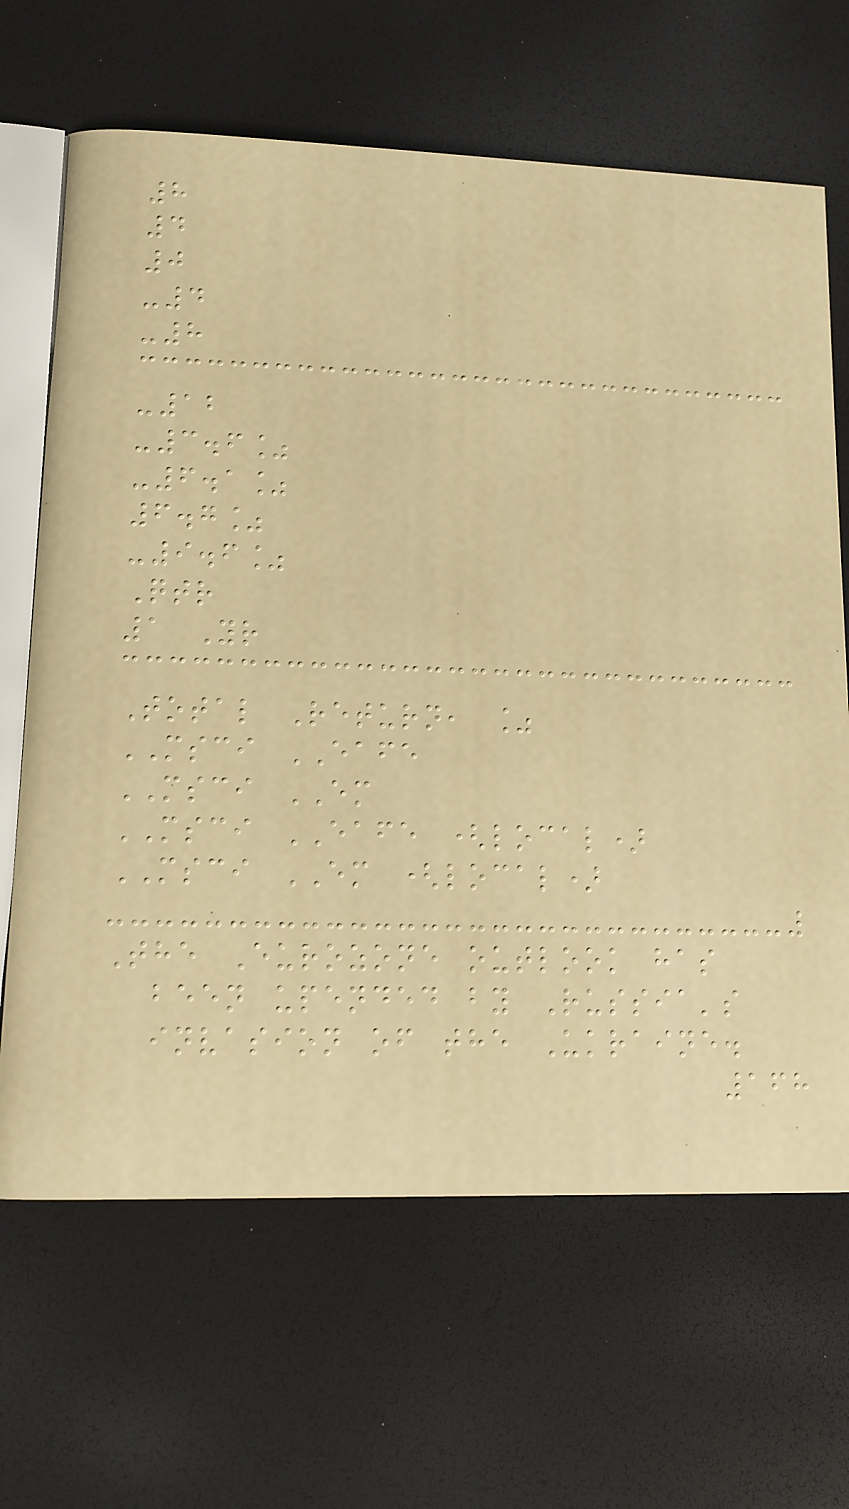8
4
0
-4
-8
-12
-3.6%
-6.1%
6.7%
-9.6%
Qtr
1 Yr
Total Return, %
MSCI EAFE
MSCI EM
MSCI EAFE (local)
MSCI EM (local)
The Eurozone outlook has
been upended by Russia's
invasion of the Ukraine.
168
